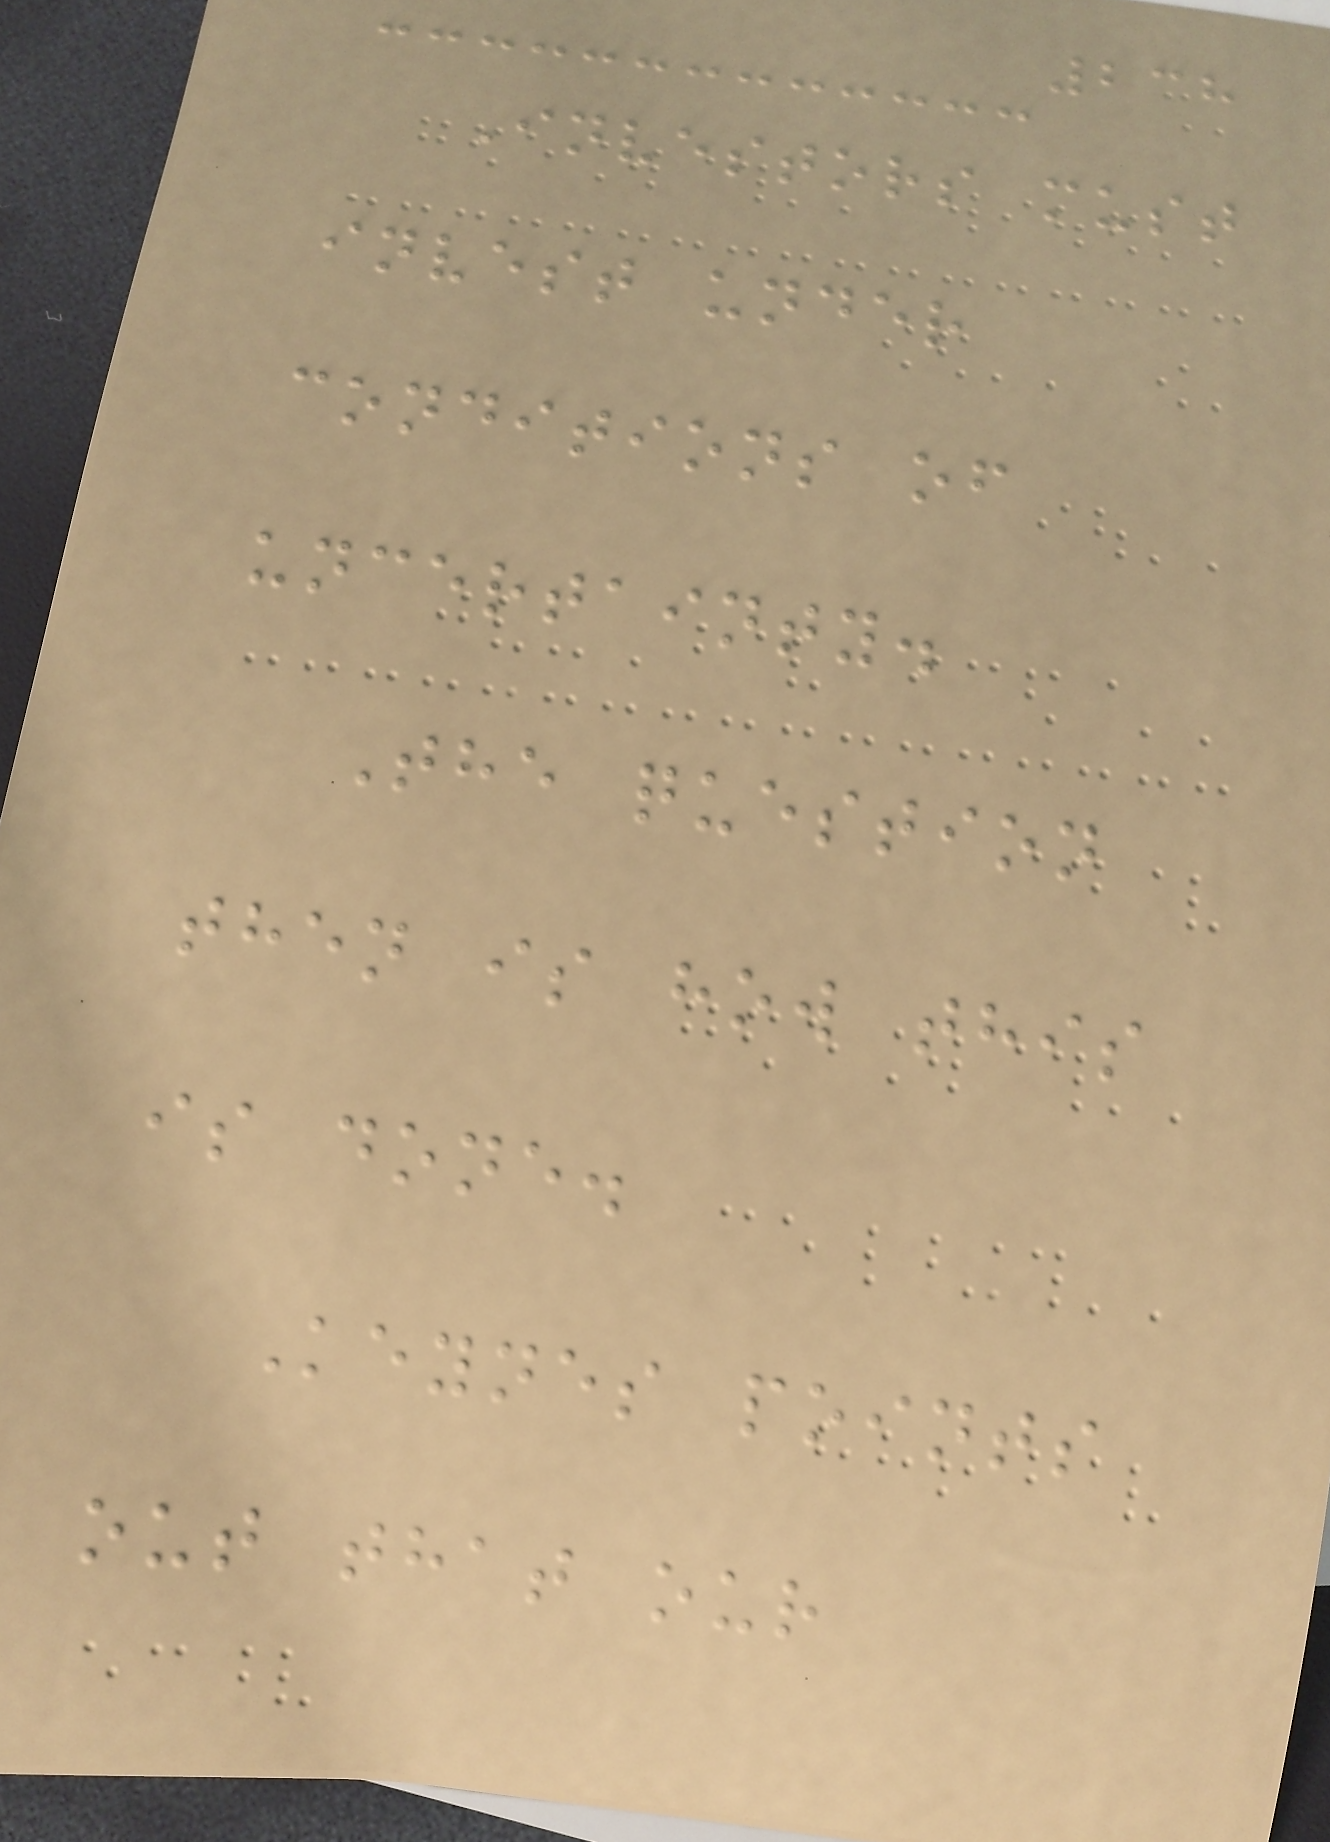238
Investors must
invest under
conditions of
uncertainty.
The question
then is how this
is done.
Keynes points
out that our
